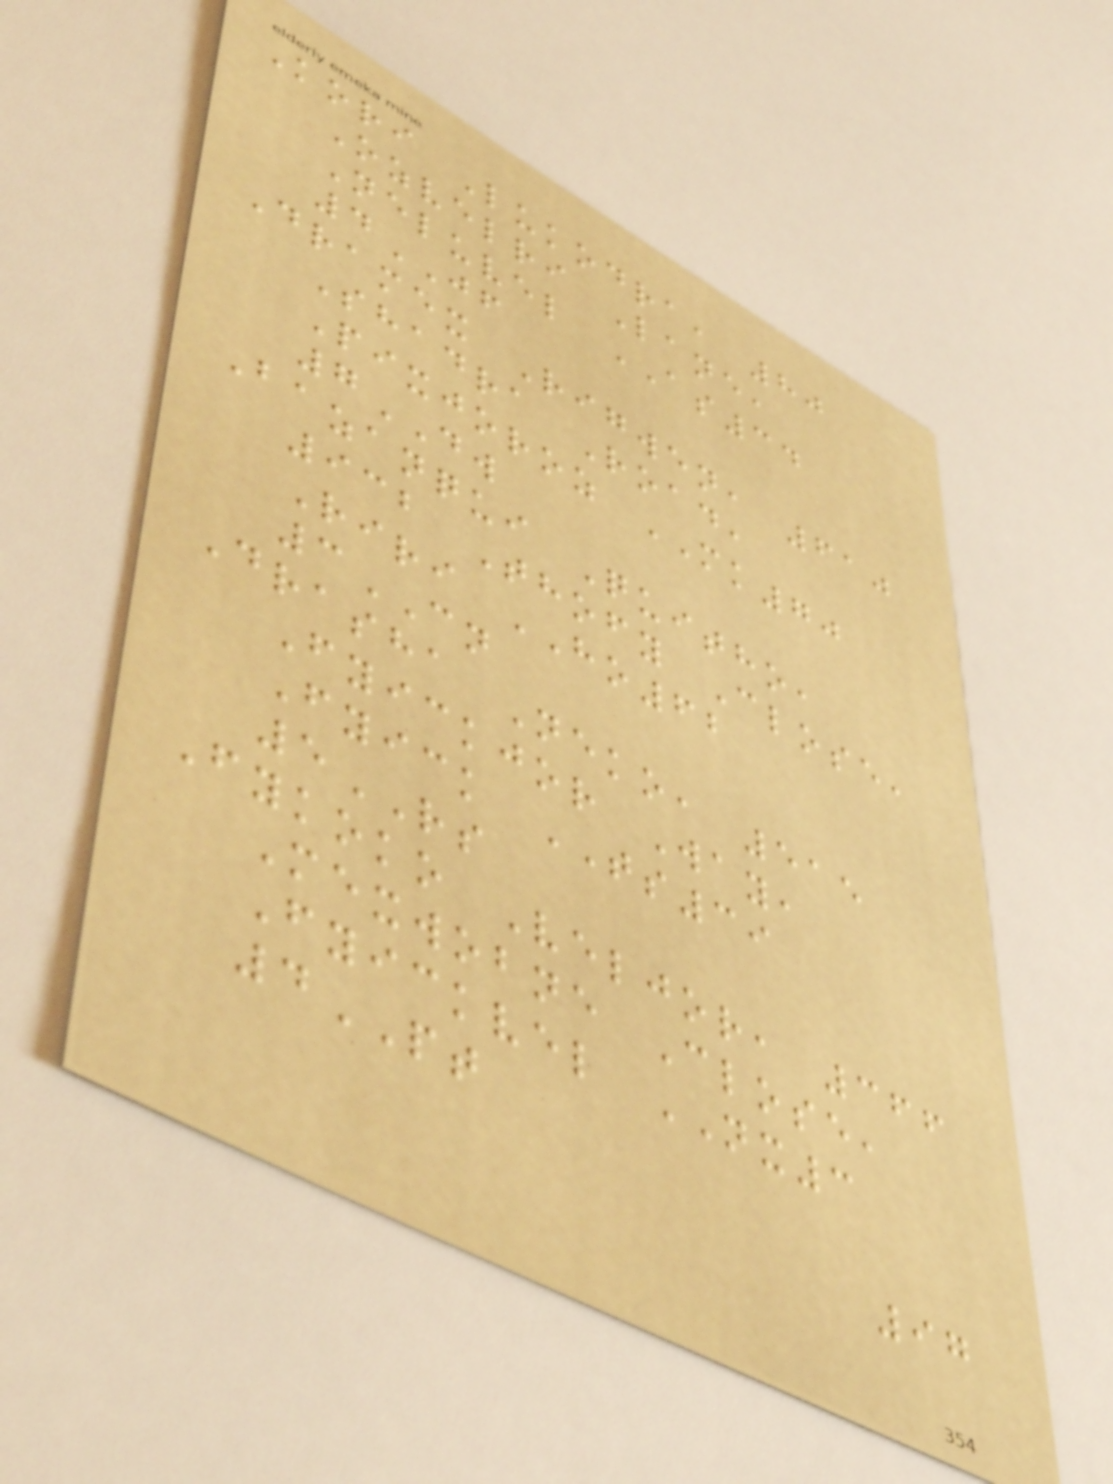Kori Lukodra, 80
Ozvelri Lane,
Neluvel AS34
4JF
Dramex Rigwen, 610
Shadra Road,
Pixjoroz MK70
7DW
Bazanqui Quitho,
932 Thofy Close,
Riri HO62
3CN
Drasha Neko, 515
Fyickjor Way,
Fyick TS39
5RS
Fykoko Veljor, 366
Mexwobne Close,
Fyickvel NX3
4PT
97
